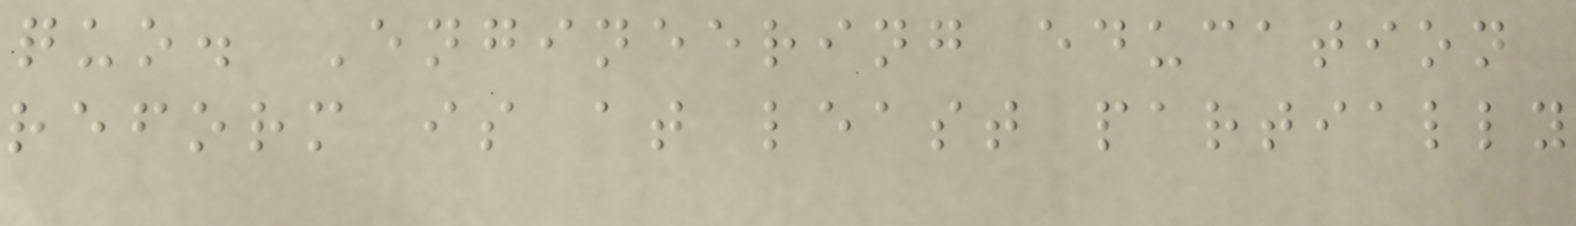quo. Engineering education
reform is at least partially
